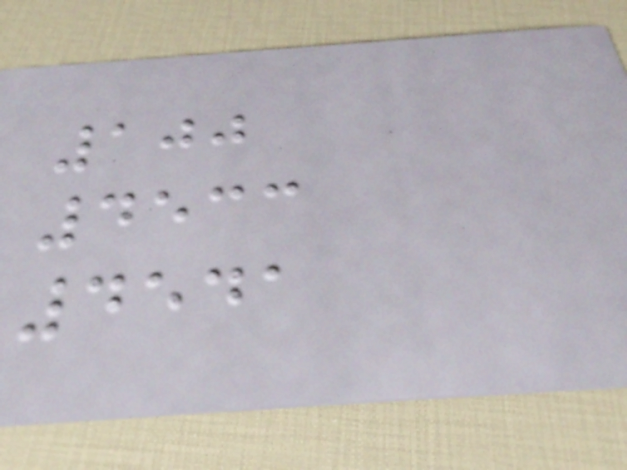100
4533
4541
